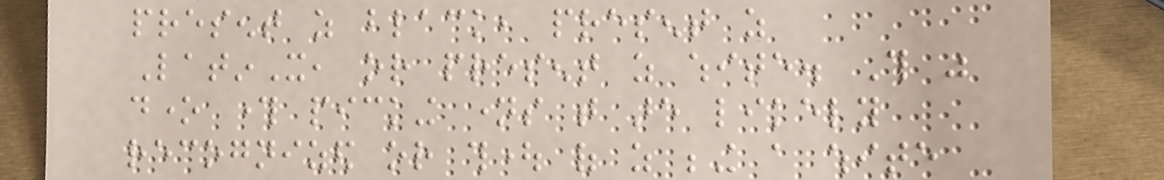present as black, present as
LatinX, or present as white. This was
done through picking names that are likely
recognized or thought of as being a white
